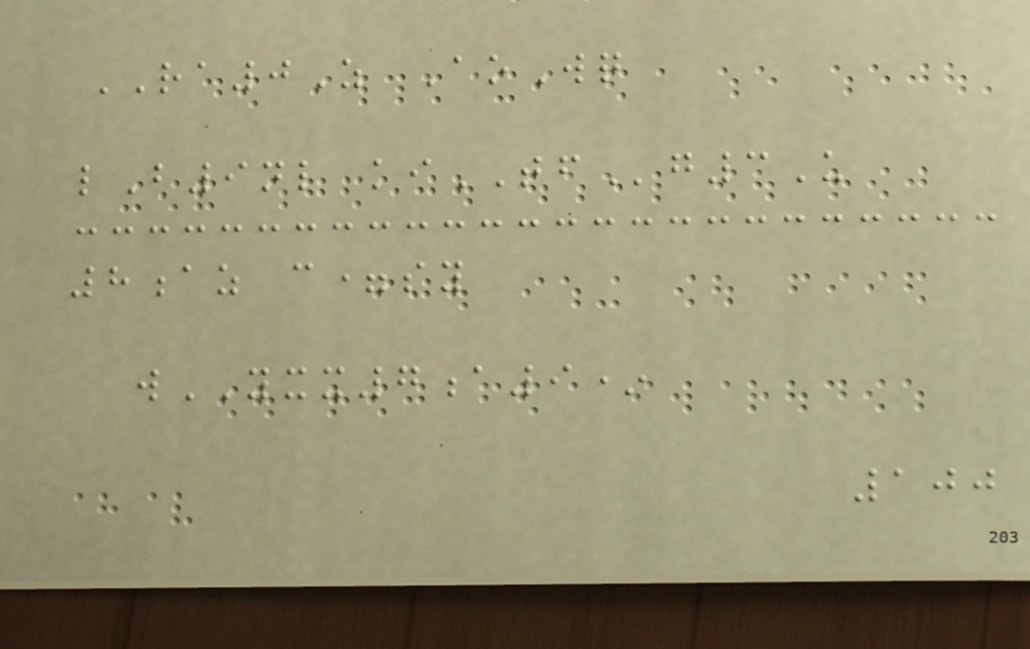RA0Z AoWq
lB9nl kiTFg3U
8az c=sy
wYXX7a9*
100
